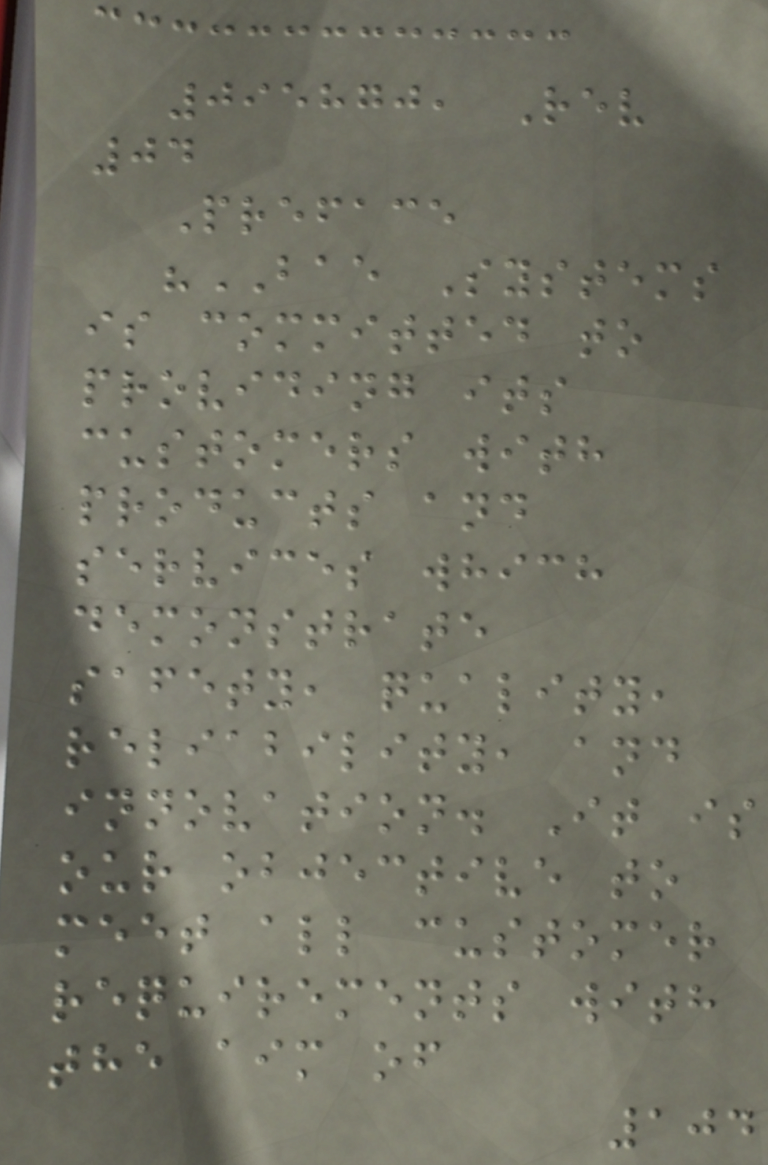095870, Rev
04
Preface
"BAE Systems
is committed to
providing its
customers with
products and
services which
demonstrate
safety, quality,
reliability, and
innovation. It is
our objective to
meet all customer
requirements with
the aim of
104
